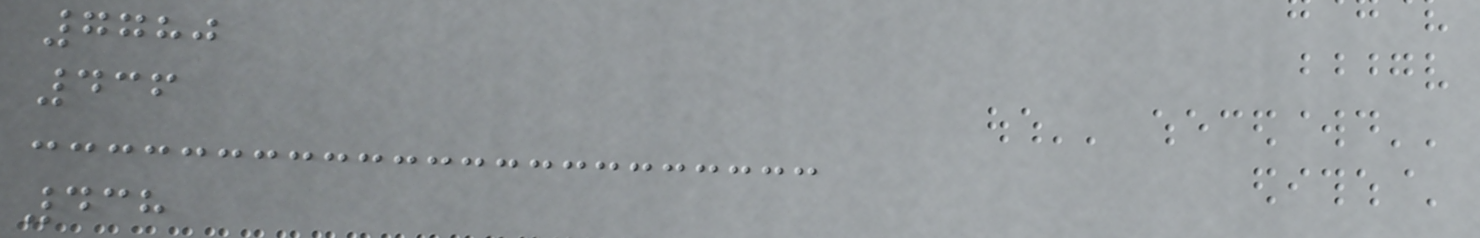7780
436
438
